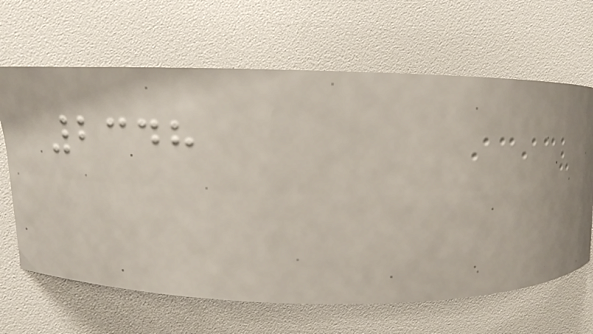2348
